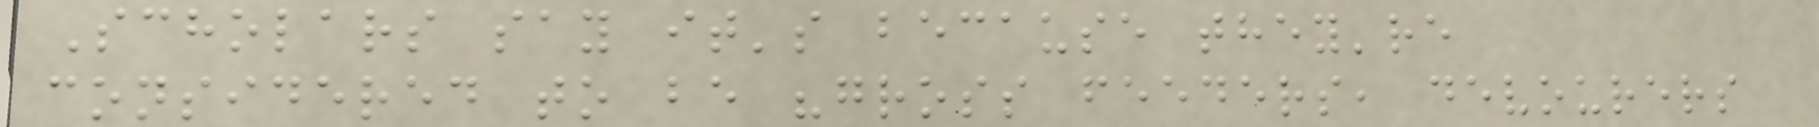Scholars say it's because they're
considered to be "gross feeders, devourers
